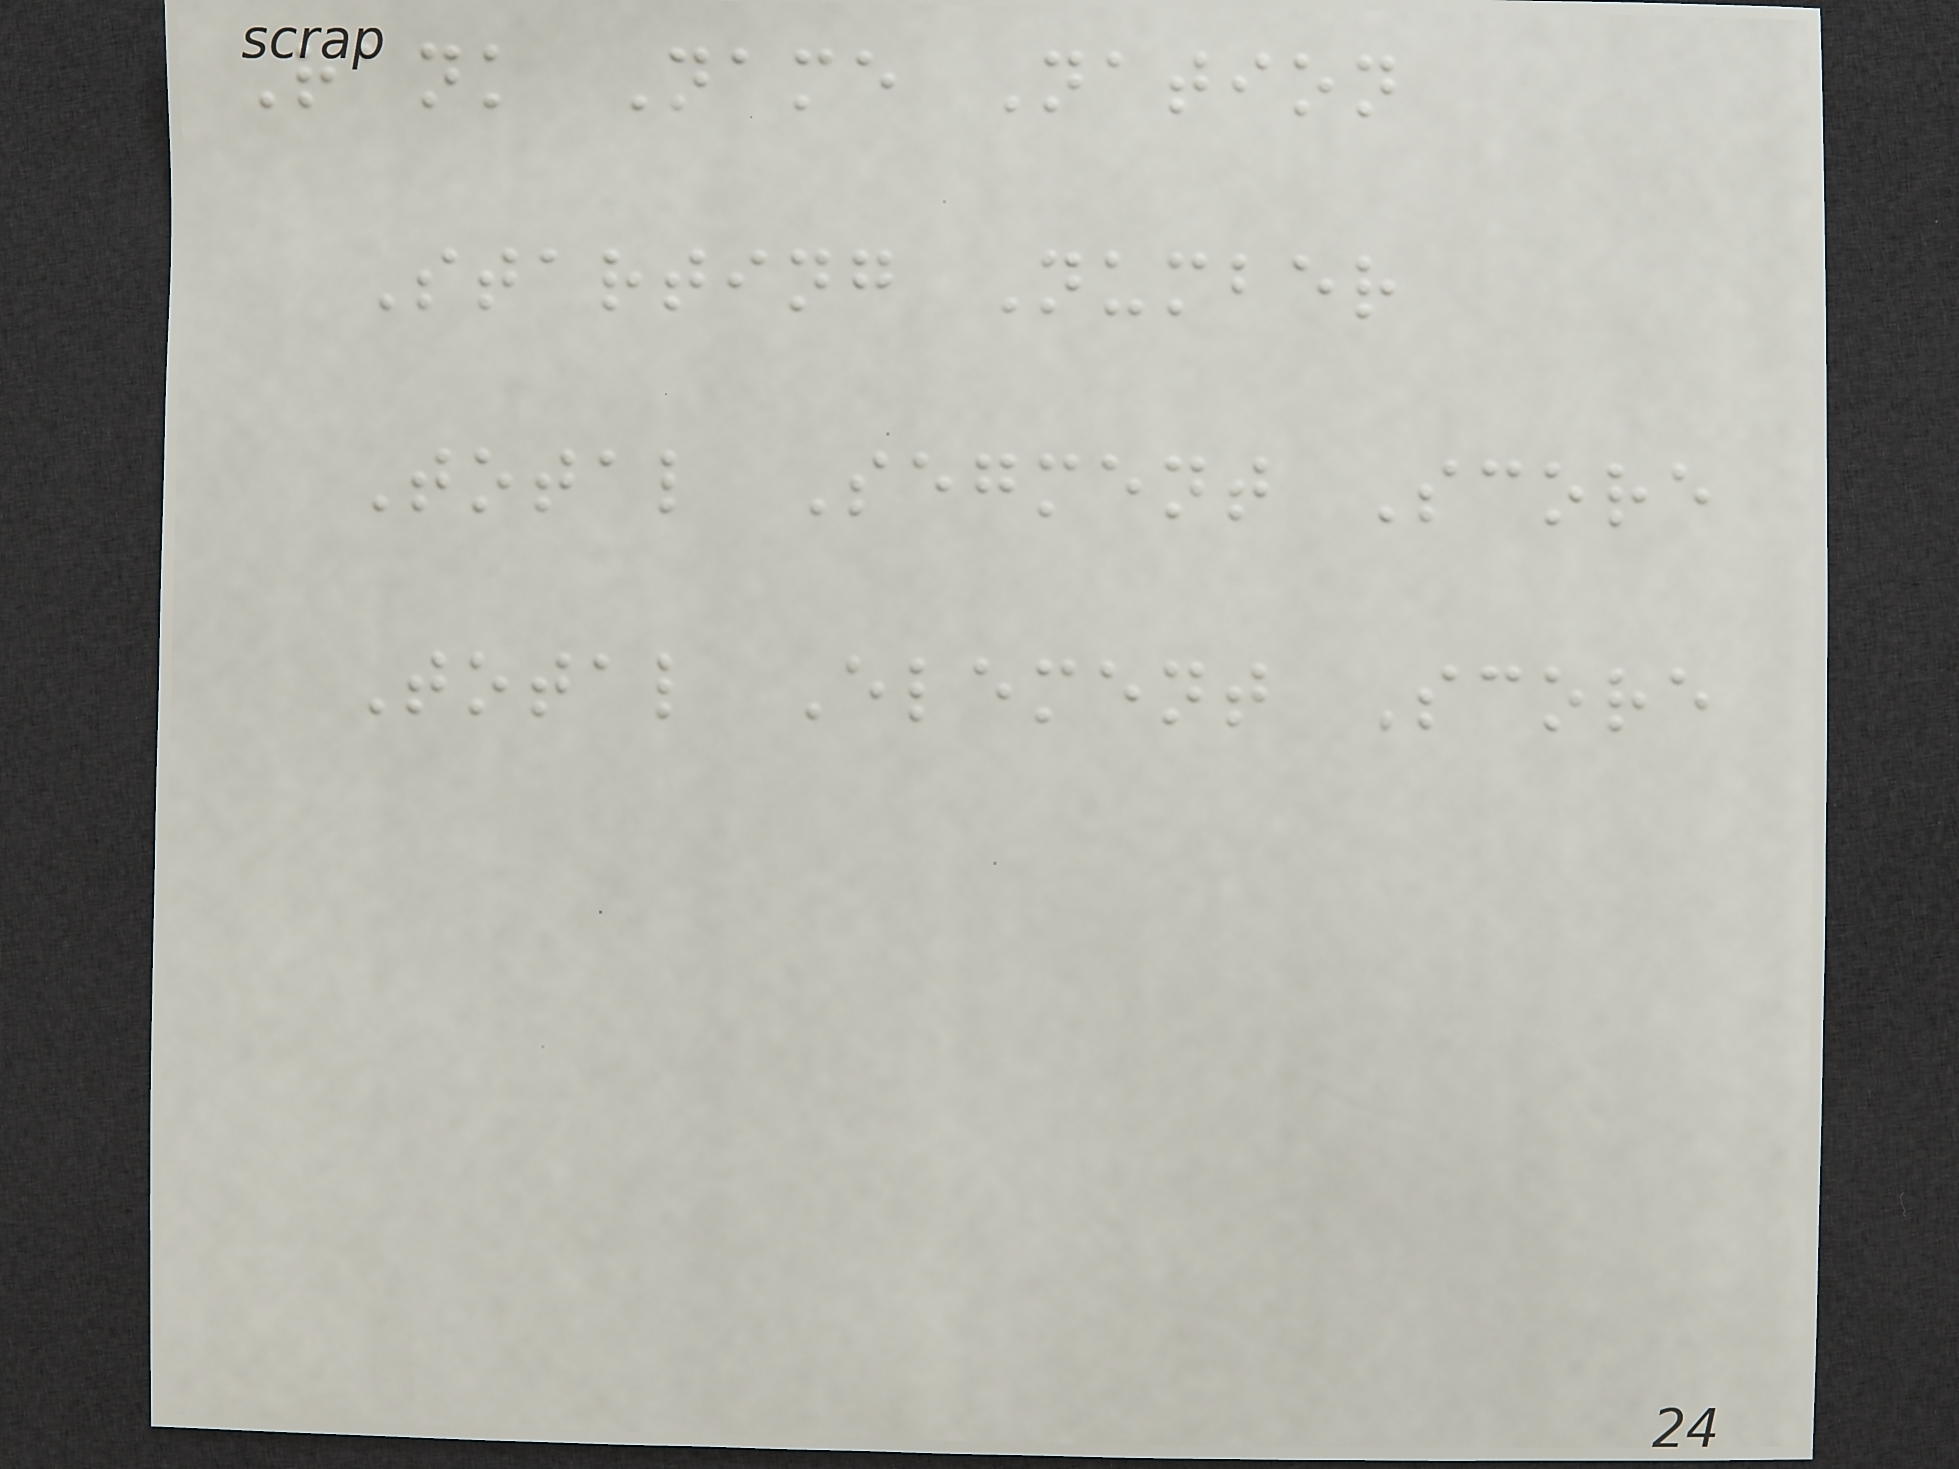Rank Name Nation
Starting Number
Total Segment Score
Total Element Score
